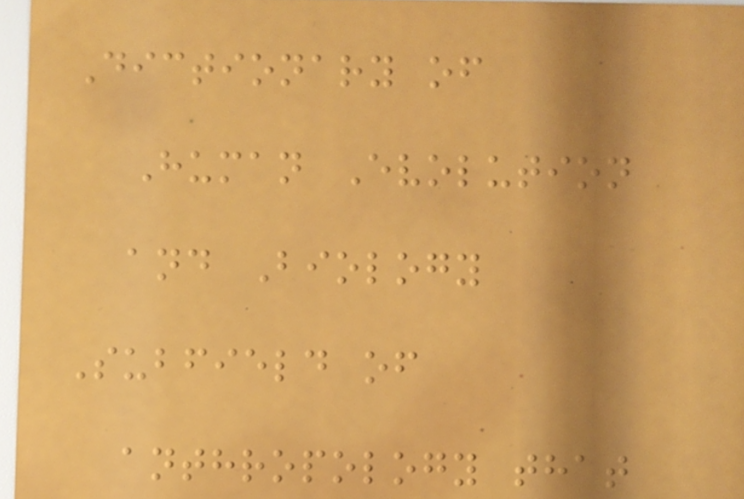Dictionary of
Human Evolution
and Biology
Subfield of
anthropology that
